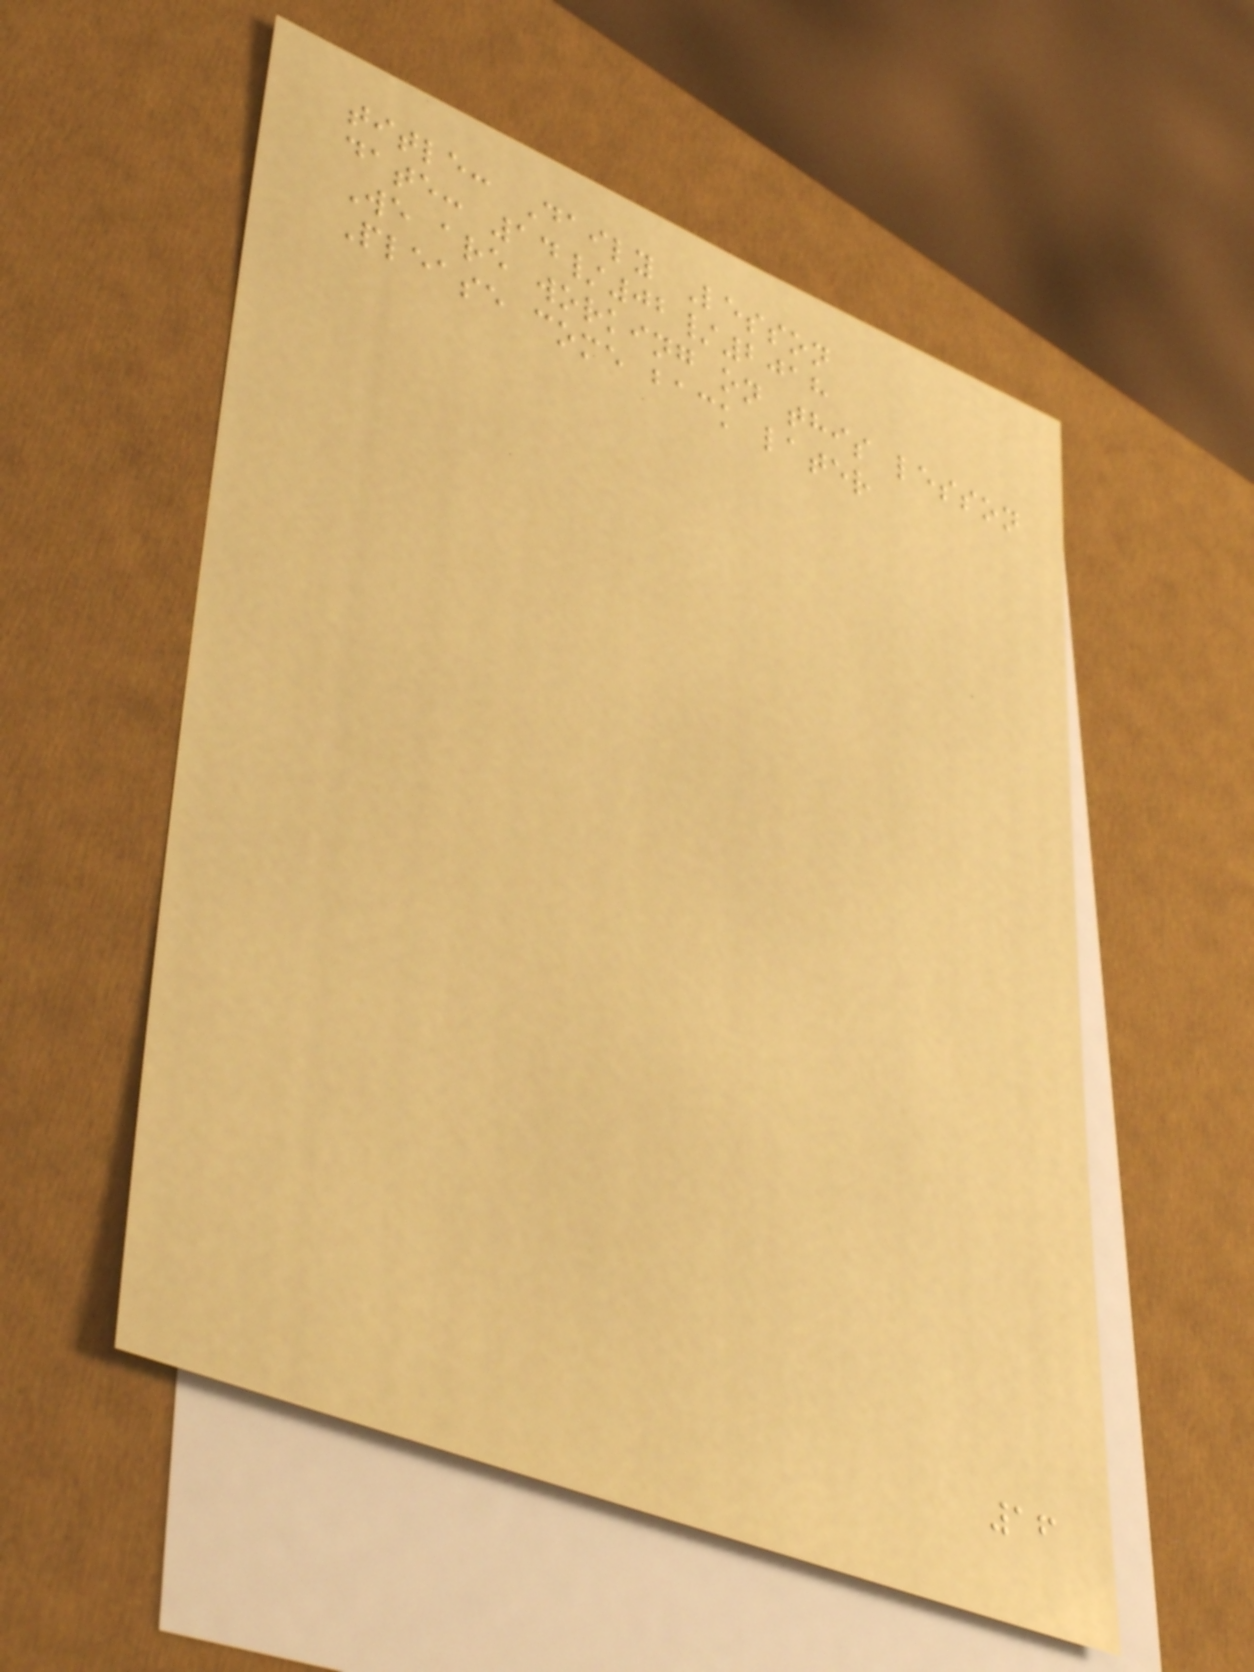title: Daily Lesson
date: 14/02/2018
We are working on this lesson
Please come back later
16
